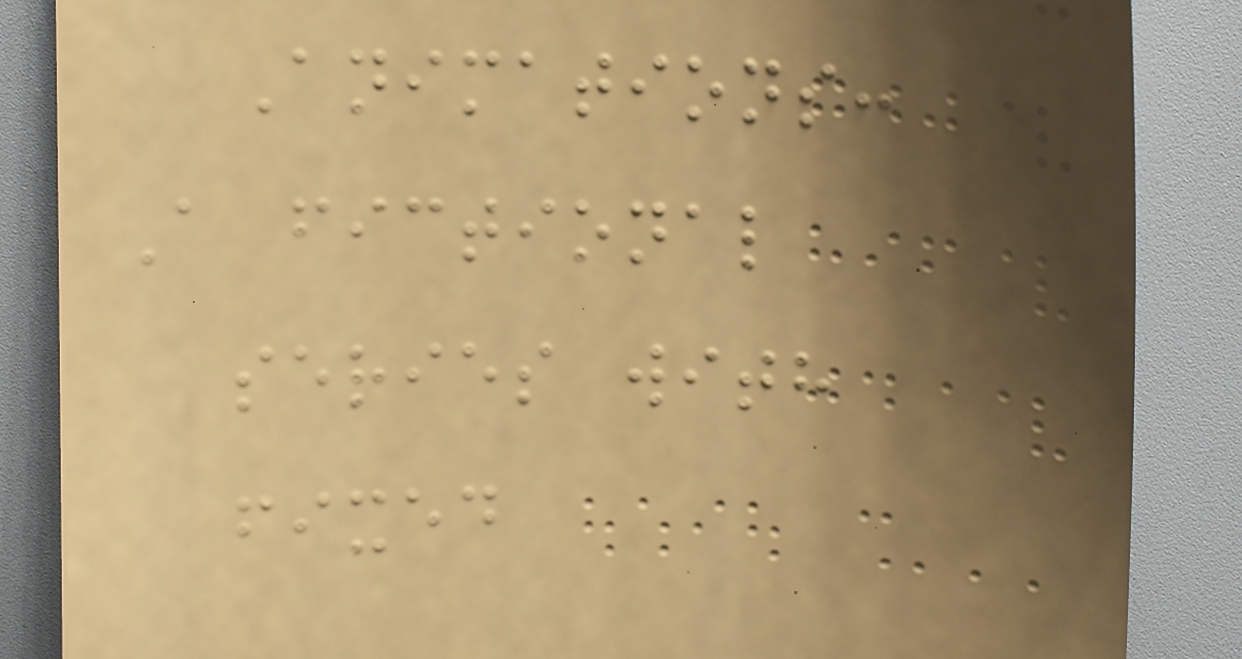Animations:
A fictional
series with
fixed
